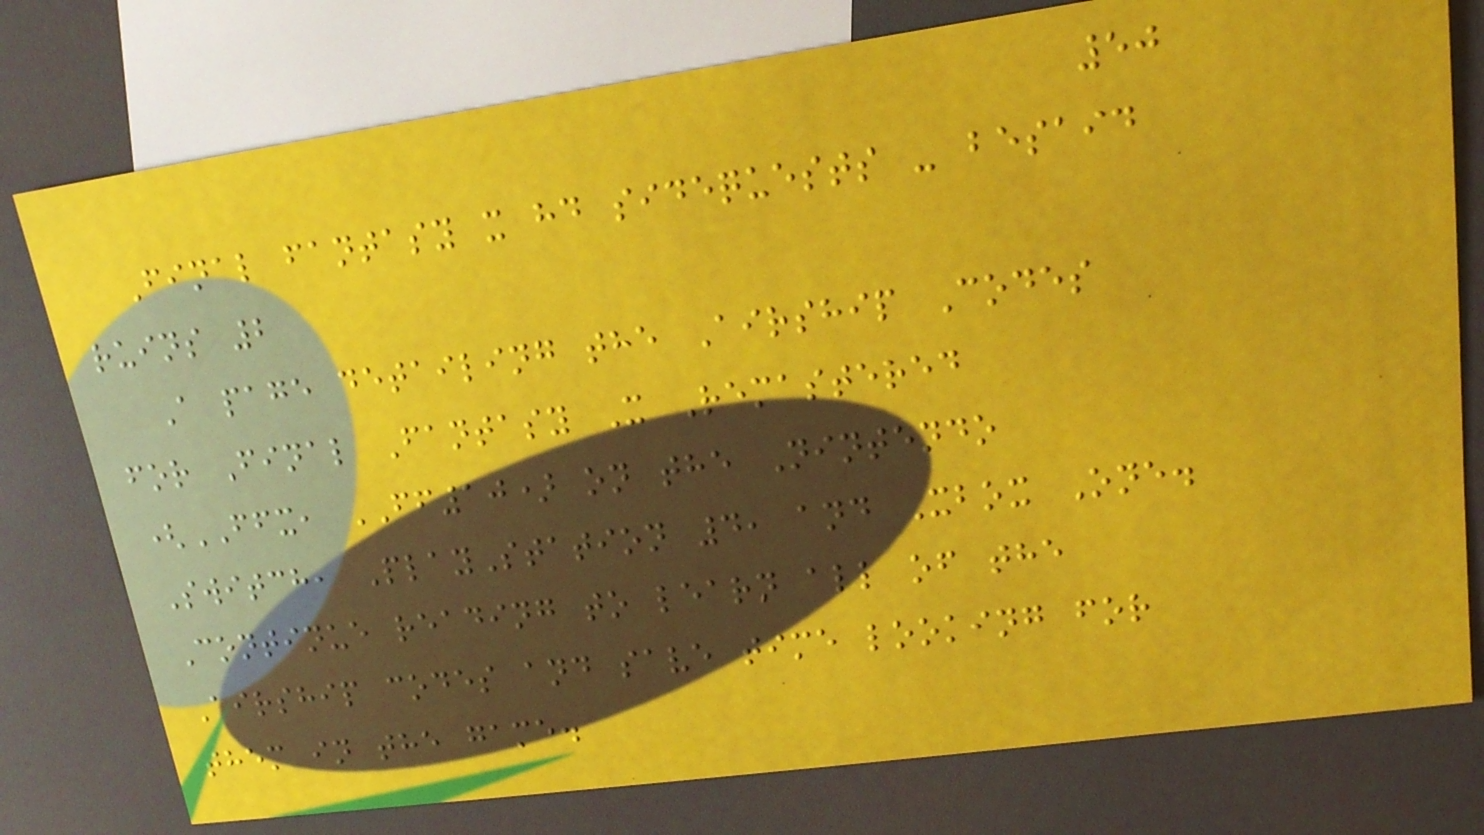50
Final fantasy x hd sidequests - besaid
ruins 2
A page detailing the Airship Codes
for Final Fantasy X Remastered
(FFX, FF10) on the Nintendo
Switch, PlayStation 4, and Xbox One.
Continue reading to learn all of the
Airship codes and save time looking for
them in the game.
